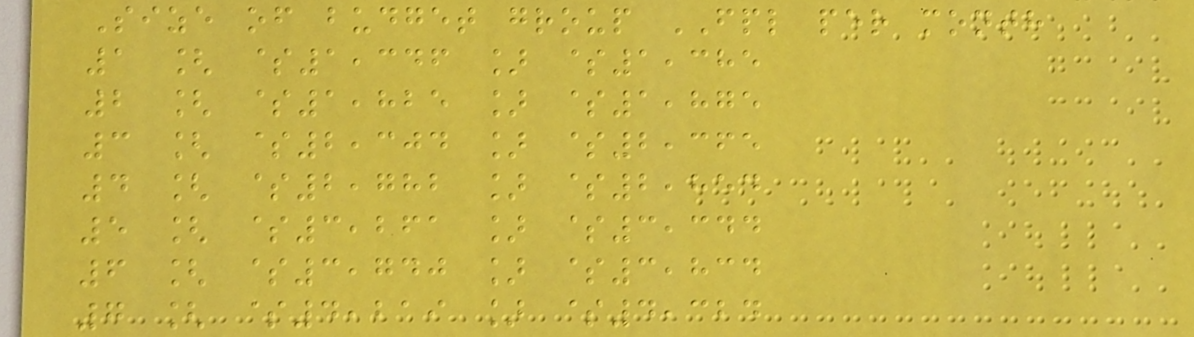Size of budget group FPL per month
1 [ $1,346 ] $1,385
2 [ $1,825 ] $1,875
3 [ $2,304 ] $2,365
4 [ $2,782 ] $2,854
5 [ $3,261 ] $3,344
6 [ $3,740 ] $3,834
7 [ $4,219 ] $4,324
